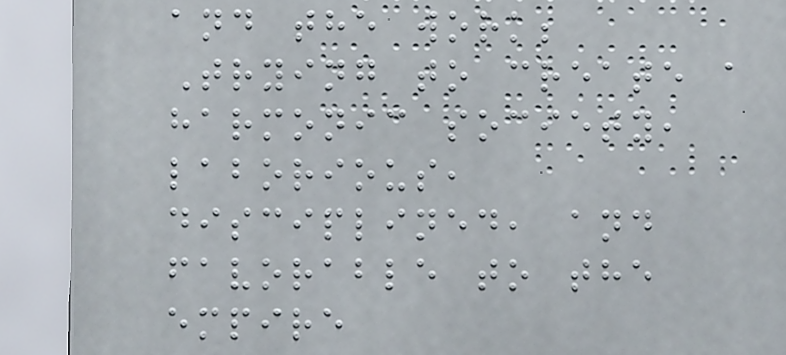and the work;
Trying to create a
harmonic society,
laborious,
disciplined, and
favorable to the
empire
